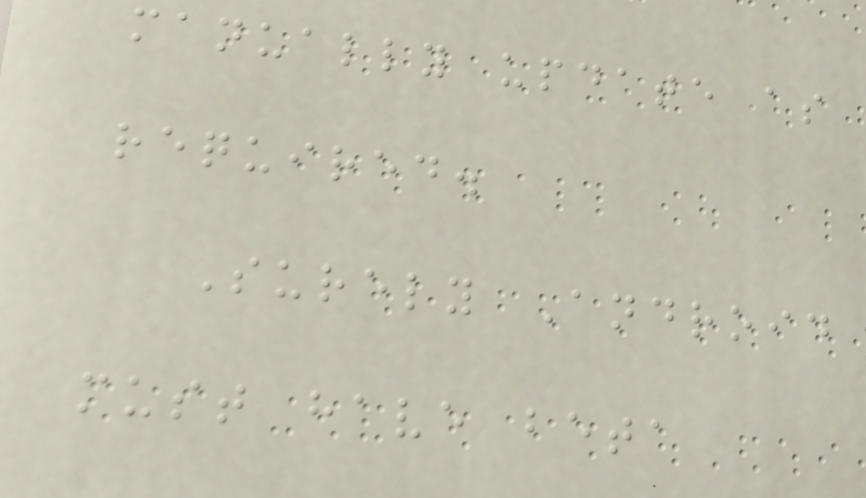manually update as
required.
Surely Android
must have beta
